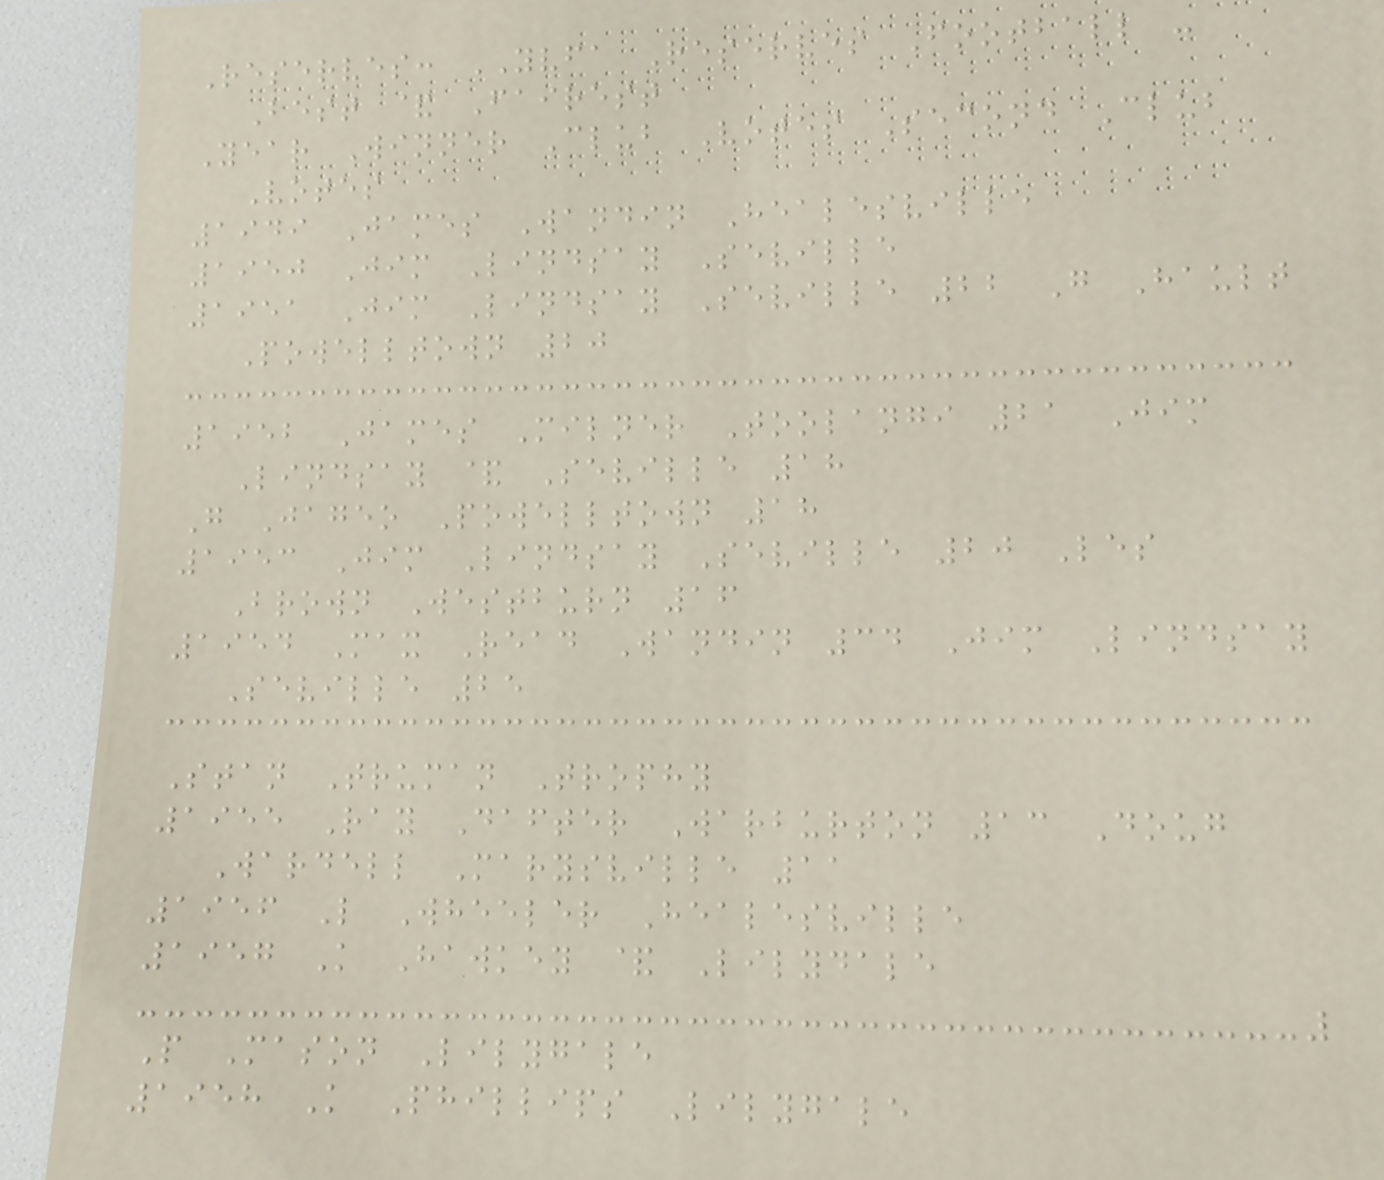Reserves: YVFA Reserves Football -
Best & Fairest
Year Winner Club Votes Second Club
Votes
1949 James Wandin Healesville
1950 Jim Lindsay Seville
1951 Jim Lindsay Seville 22 G Hault
Powelltown 20
1952 James Milner Toolangi 21 Jim
Lindsay & Seville 18
G Jageo Powelltown 18
1953 Jim Lindsay Seville 20 Les
Brown Westburn 16
1954 Max Read Wandin 34 Jim Lindsay
Seville 25
Stan Truman Trophy
1955 Ray Dafter Warburton 13 Doug
Wardell Marysville 11
1956 L Wheeler Healesville
1957 K Hawkey & Lilydale
P Mason Lilygale
1958 K Phillips Lilygale
